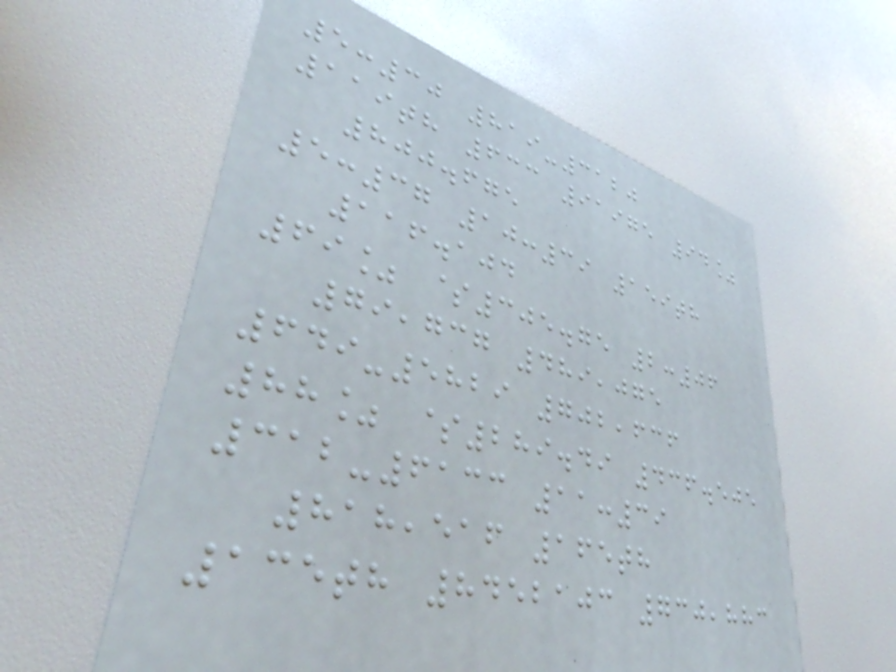5:30 819-3120
119th 633 91975 94%
800.675
5:37 10:39 159th
116.104
69% $305.75 2:06
79,737 489,075
649-5829 702,636
88% $289.49 436.505
312-6133 11:39
818,516 165th
135th 8452103 730,883
